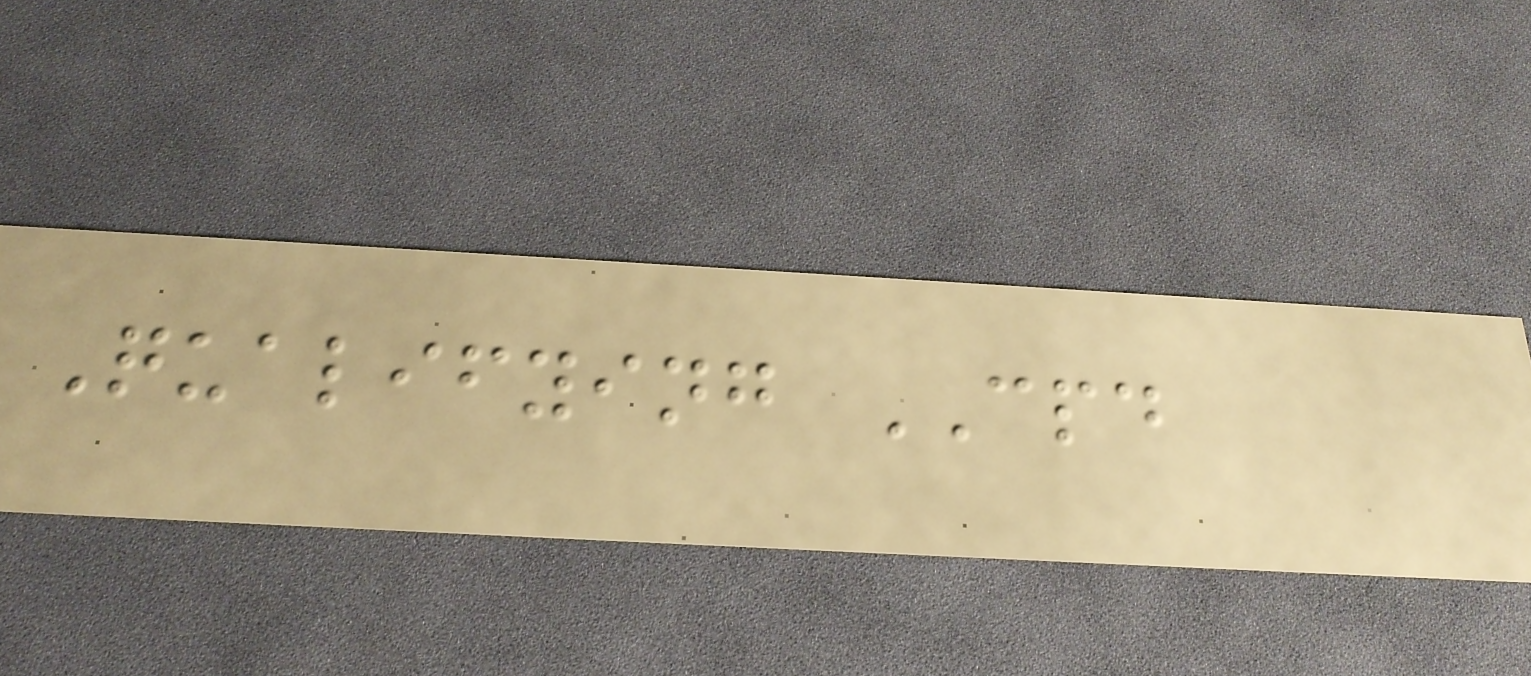Qualifying CPD
